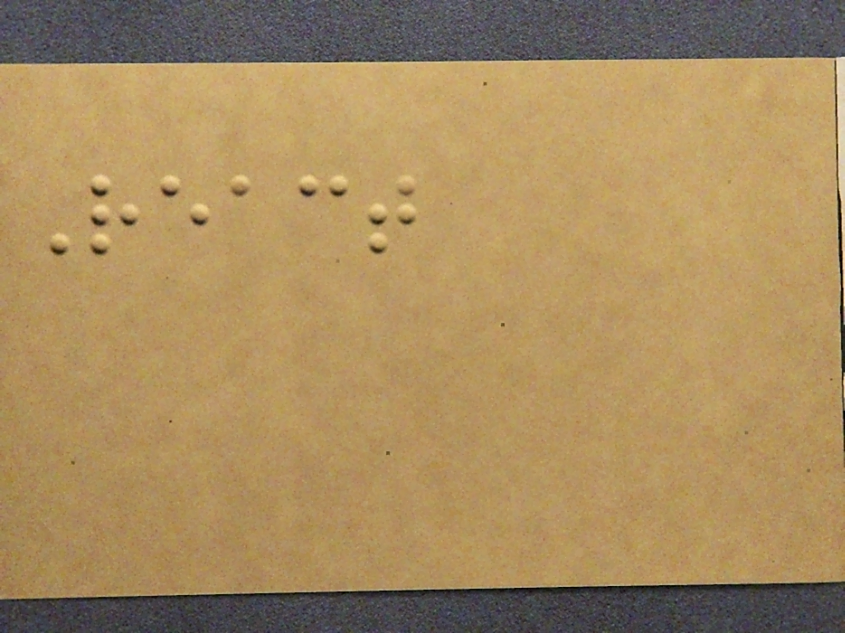React
